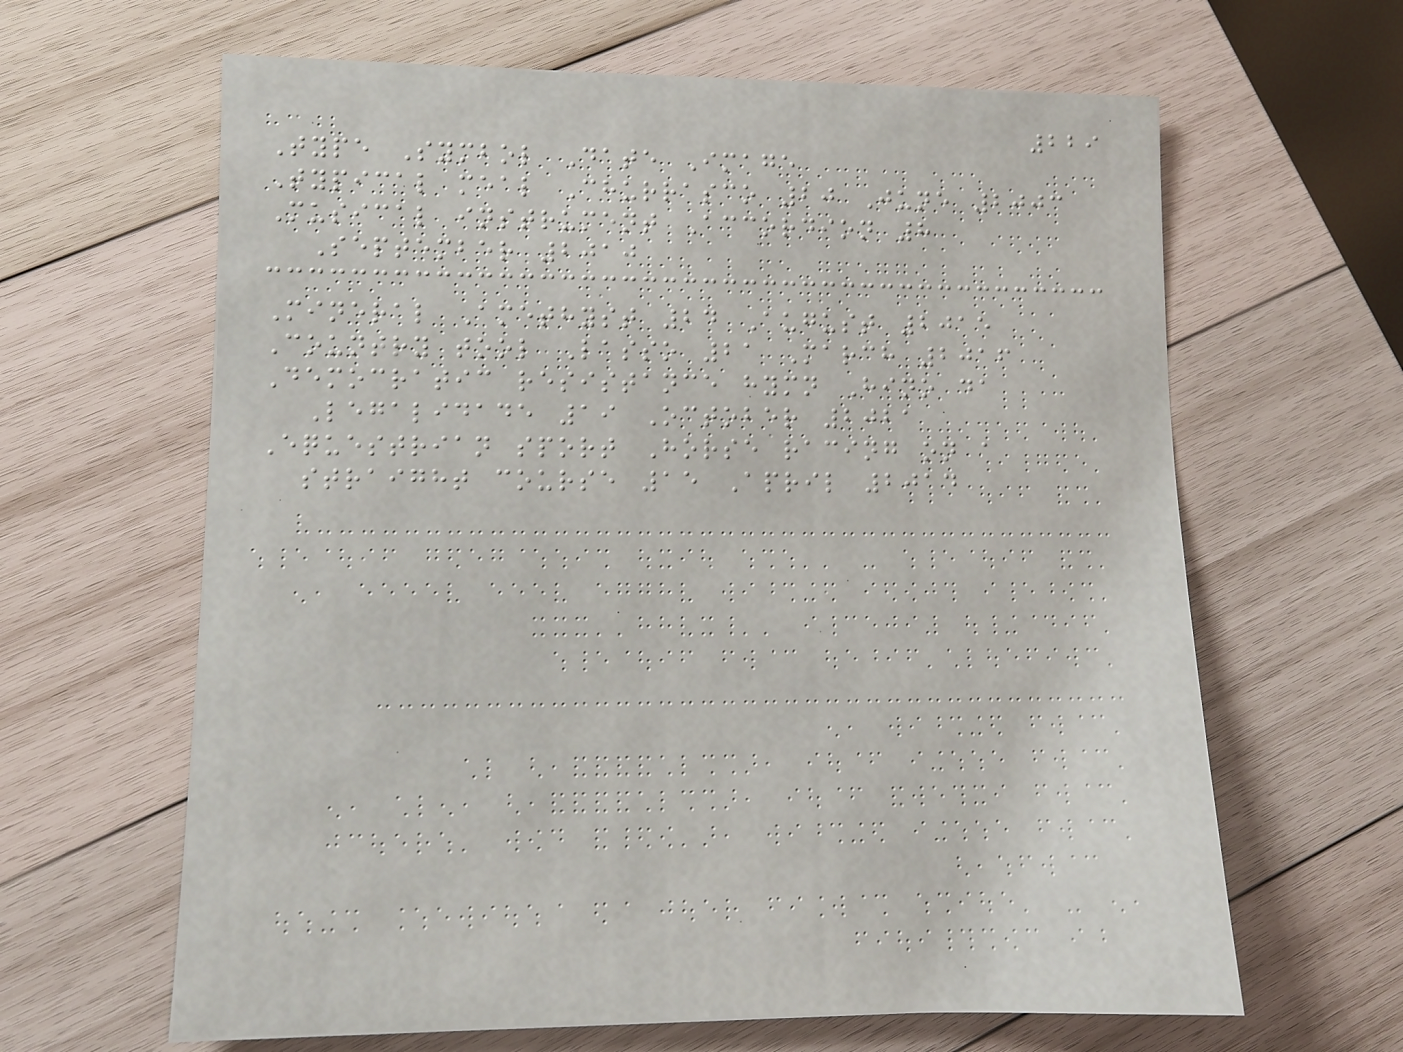229
Type Symbol Date Image
Typical meal Churrasco 20 June 2003
Musical instrument Accordion 8
September 2010
Mineral Amethyst 24 August 2015
Country tool Lasso 21 March 2016
Democratic resistance hymn Hino da
Legalidade 19 October 2021
Equestrian sport Horse racing on a
straight course 15 April 2014
